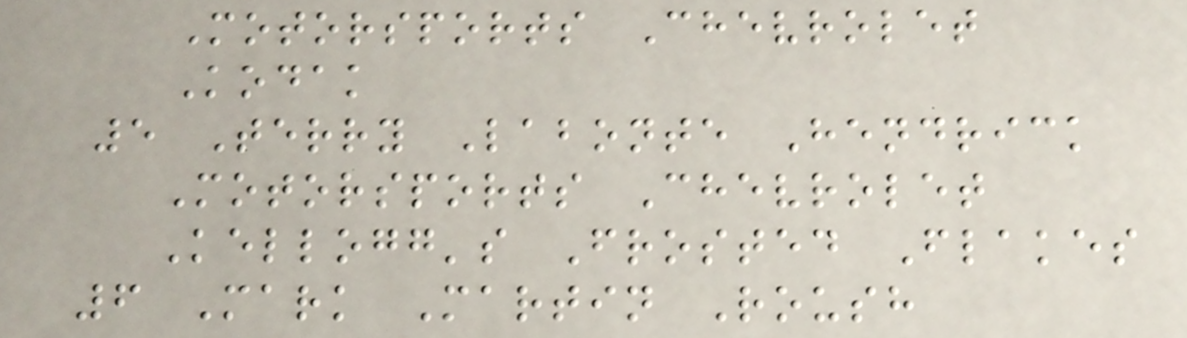Motorsports Chevrolet
Kodak
5 Terry Labonte Hendrick
Motorsports Chevrolet
Kellogg's Frosted Flakes
6 Mark Martin Roush
